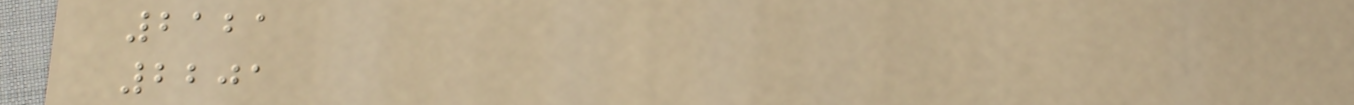2121
2201
